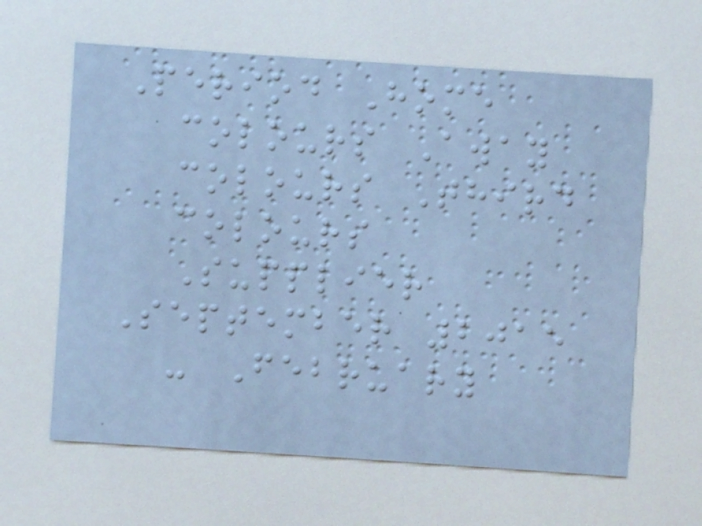Period Home
colours Away
colours Third
colours
Supplier
September 2015
- February
